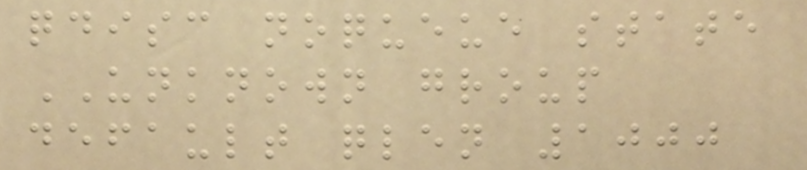qdisc noqueue state
UNKNOWN group
default qlen 1000
